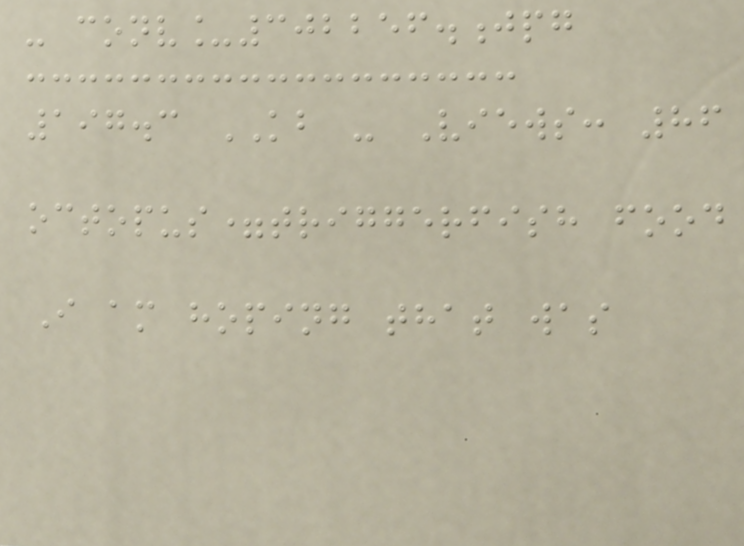- conv_302256.jpg
197.3 KB - Views: 86
octopus=triggerfish food
I am hoping that was
